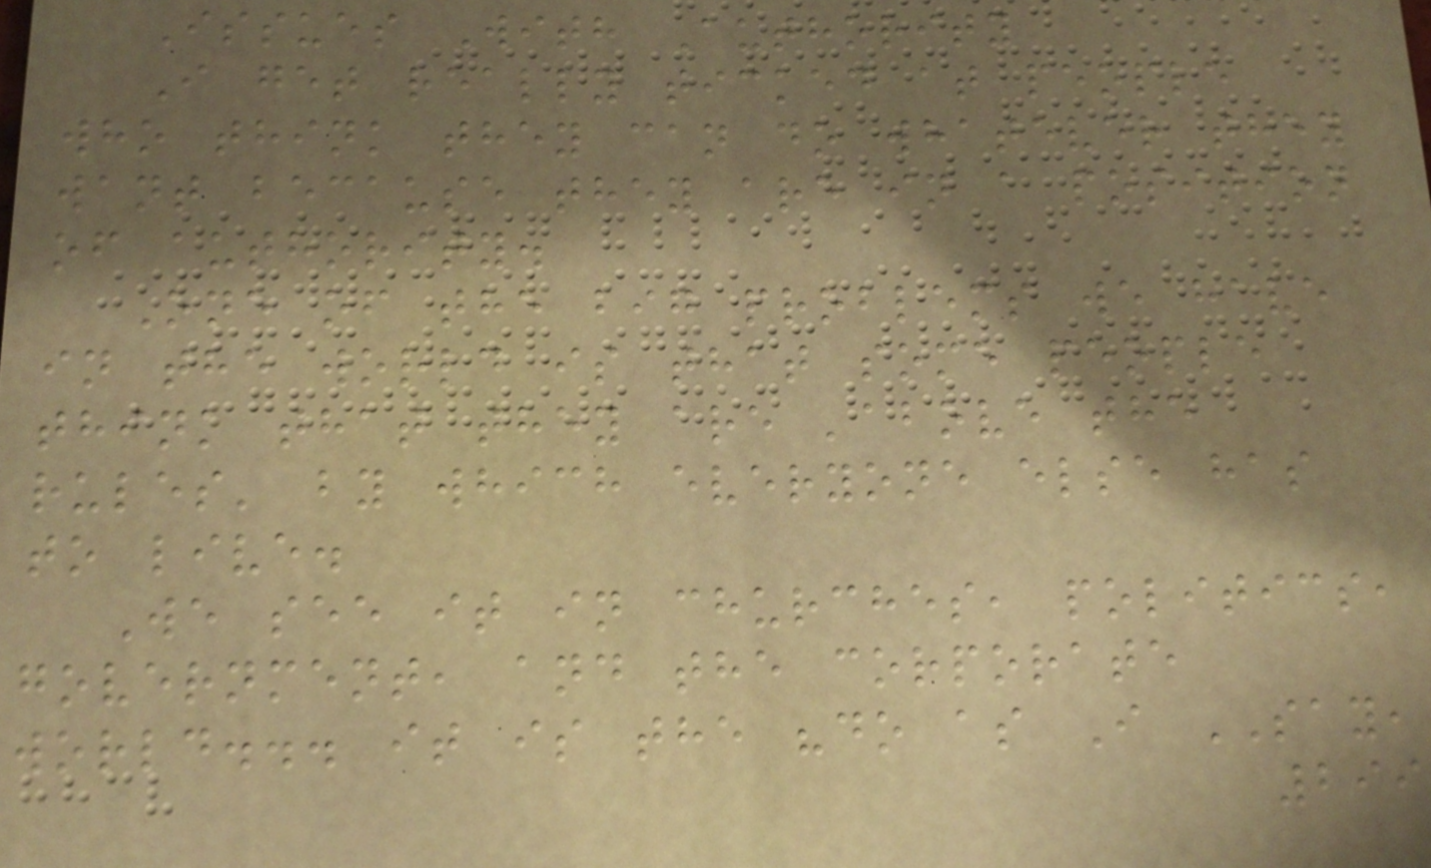Issues With Authority
I get really ticked at people
who think they can do whatever they
want because they are in a position
of authority.
One of the big problems we have
in the world is that some people
think that they are 'above the
rules' by which everyone else has
to live.
We see it in churches, politics,
government, and the corporate
world... it is the "do as I SAY,
299
